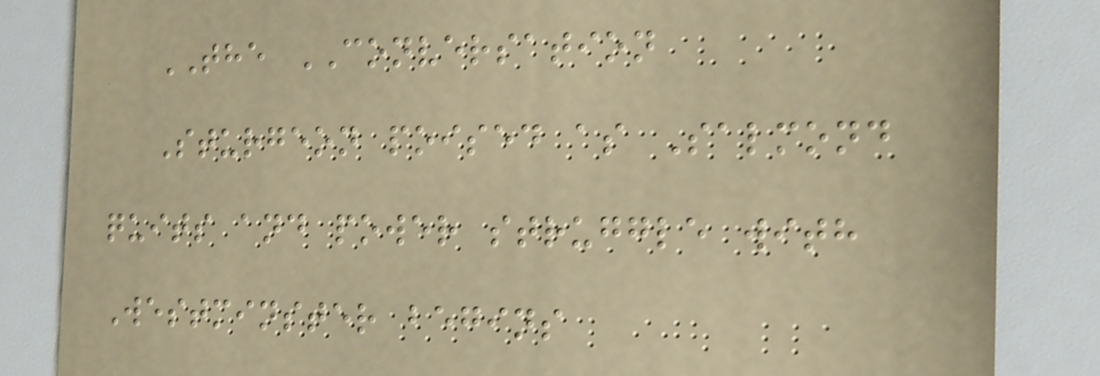THE CONVERSATION
Sturgeon poised as Salmond
quits and power struggle with
Westminster begins
